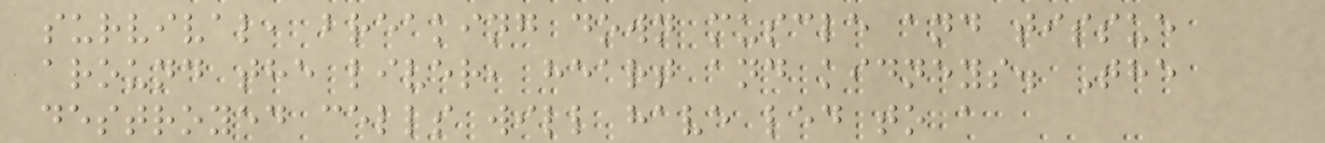survival, breaking down muscle and tissue
around the liver, heart and kidneys. The
destroyed cells will have led to a
